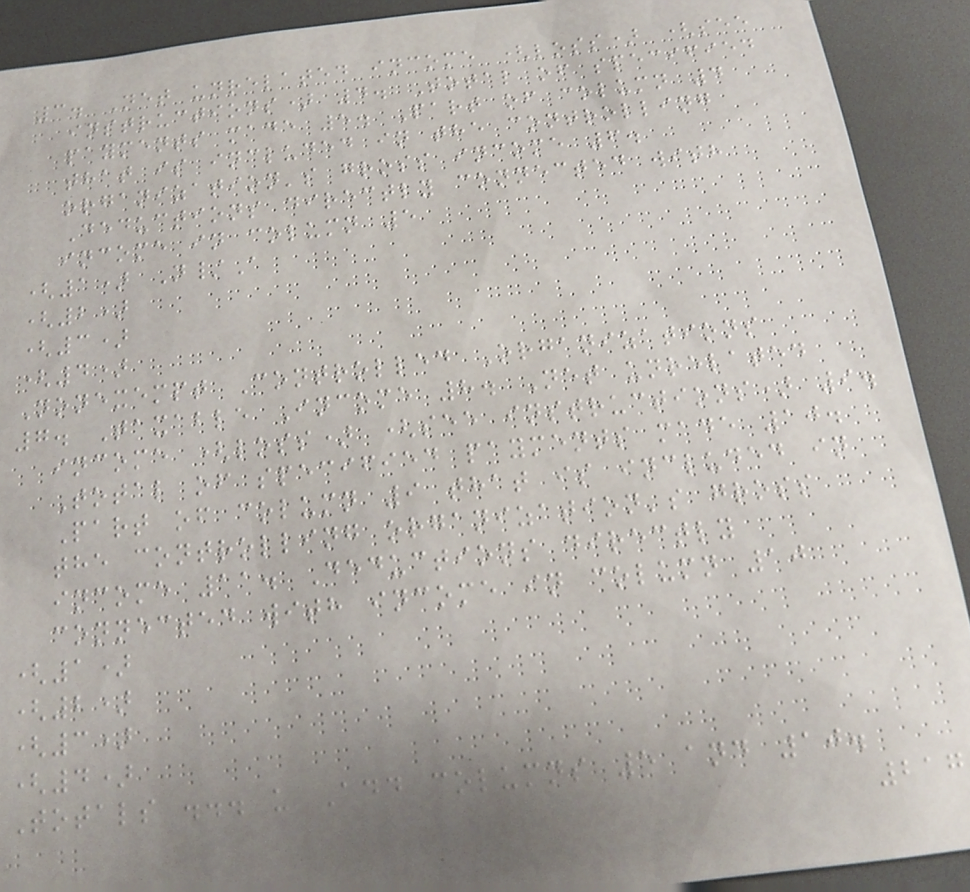3. Net unrelated income (loss) (see
instructions) 4. Total of specified
payments made 5. Part of column 4
that is included in the controlling
organization's gross income 6.
Deductions directly connected with
income in column 5
(1) N/A
(2)
(3)
(4)
Nonexempt Controlled Organizations
7. Taxable Income 8. Net unrelated
income (loss) (see instructions) 9.
Total of specified payments made 10.
Part of column 9 that is included in
the controlling organization's gross
income 11. Deductions directly
connected with income in column 10
(1)
(2)
(3)
(4)
Totals ... u Add columns 5 and 10.
217
